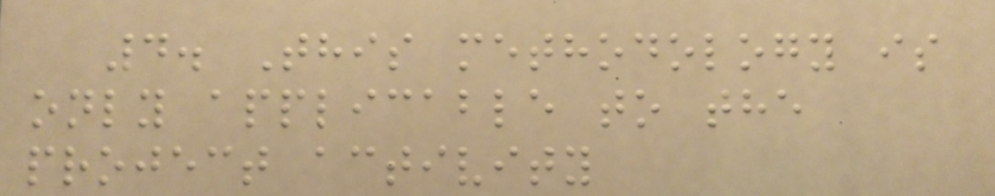4. This methodology is
only applicable to the
project activity
